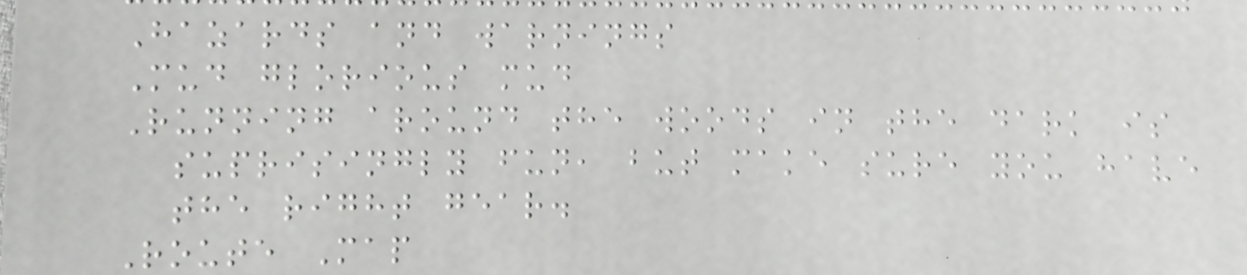Hazards and warnings
Mud glorious mud
Running around the woods in the dark is
suprisingly fun, but make sure you have
the right gear.
Route Map
